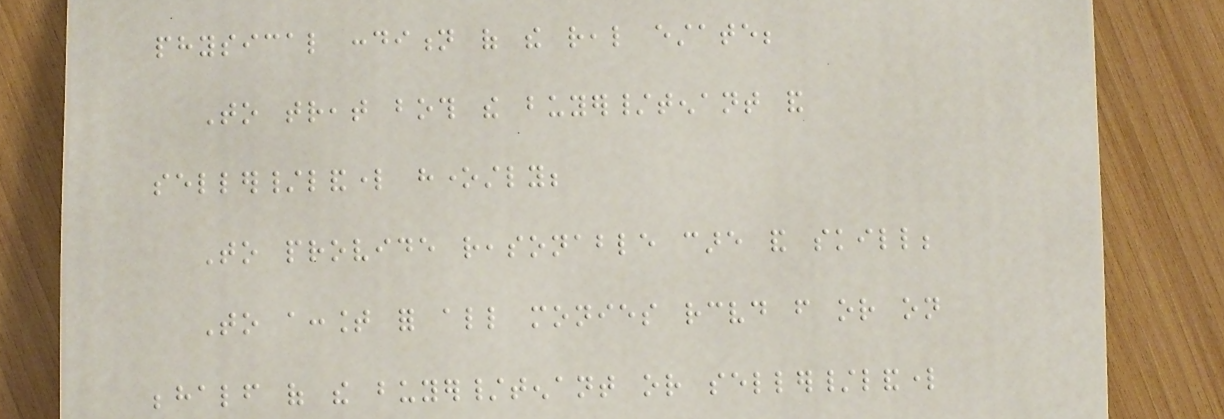physical condition of the real estate;
To treat both the buyer/tenant and
seller/landlord honestly;
To provide reasonable care and skill;
To account for all monies received from or on
behalf of the buyer/tenant or seller/landlord
